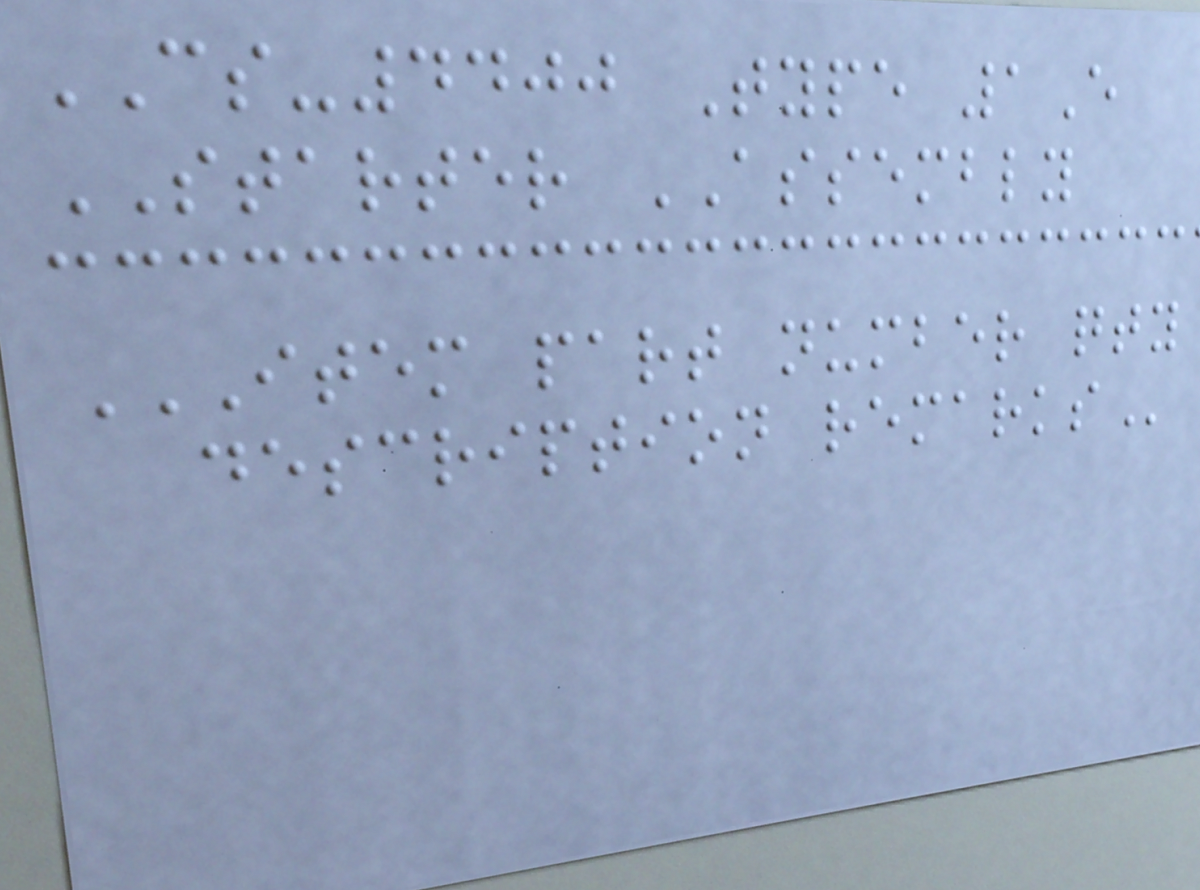CS-4400 Type 1E
STARTER ASSEMBLY
ITEM PART NUMBER QTY
DESCRIPTION REMARKS
